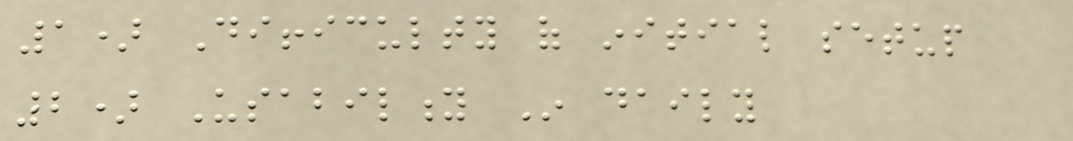1) Difficulty of initial setup
2) Usability In daily
